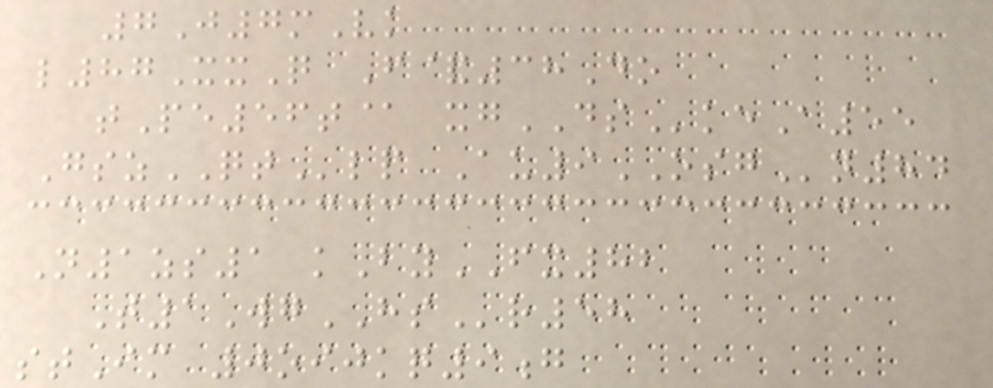7J7mVk
l87XxQ F&38Do
tPe56t@ xgDSkeA55
GszQTlp Au9OSGn84
N1zs1 kByFX82
T1WgHSr58
stIm 0oijkq9g
